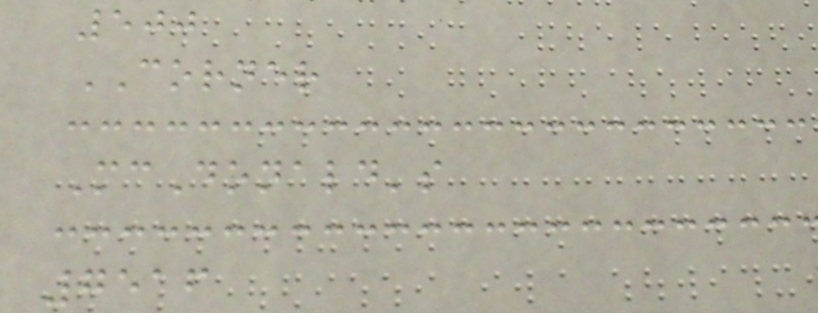500
CORNER
McDonald's
7516
